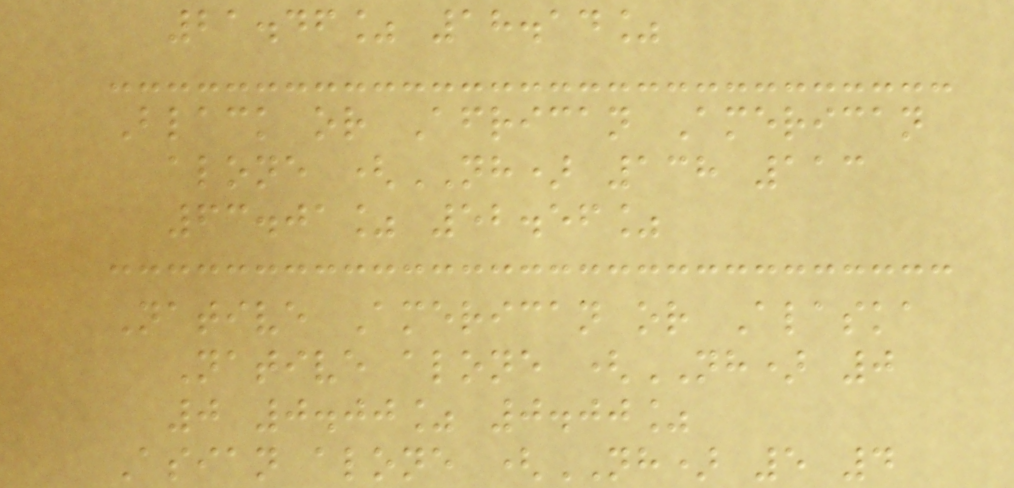21.46% 18.14%
Black or African American
alone (NH) 138 113
63.01% 52.56%
Native American or Alaska
Native alone (NH) 0
0 0.00% 0.00%
Asian alone (NH) 5 4
